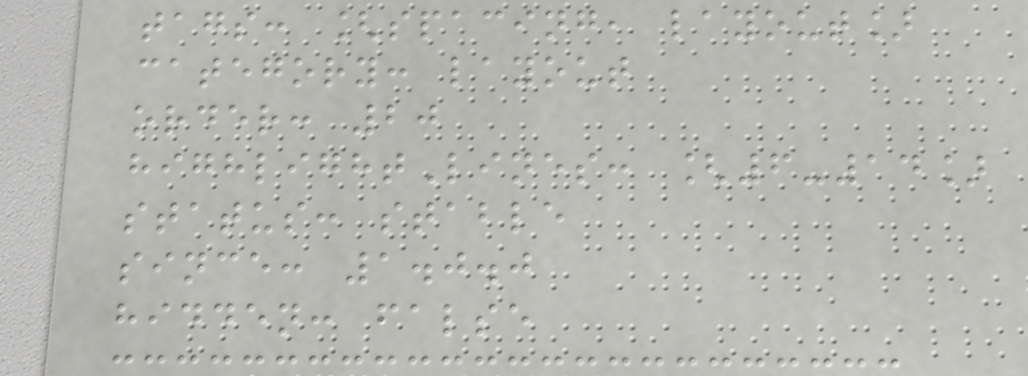tags: [spacing, layout]
category: layout
order: 20
highlightLines: [6-14]
status: stable
since: 1.0.0
hidden: false
